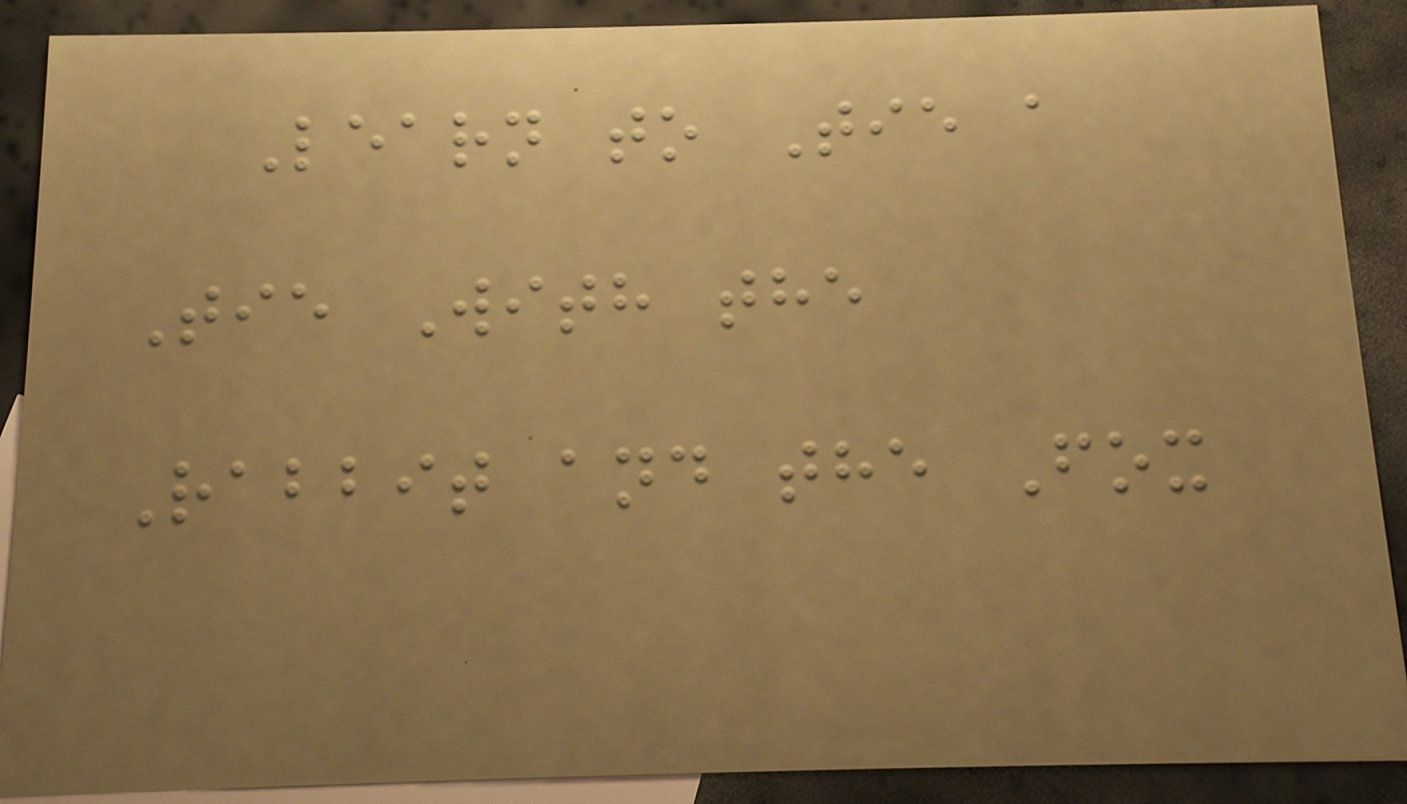Learn to Tie a
Tie With the
Rabbit and the Fox
